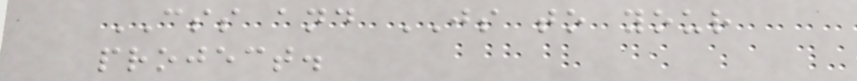CSS and JS to your
project.
